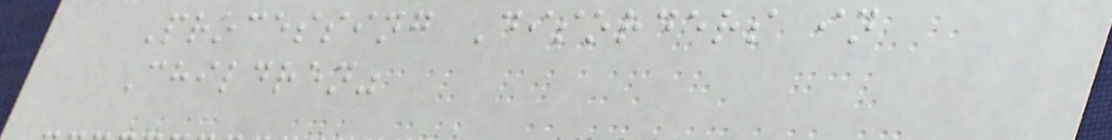Processing Disorders in
Children"
